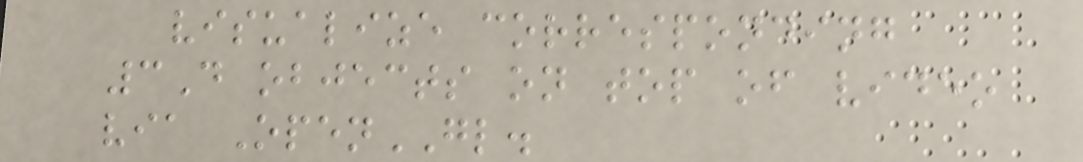visualize corresponding
3D objects on top of video
via OpenGL.
